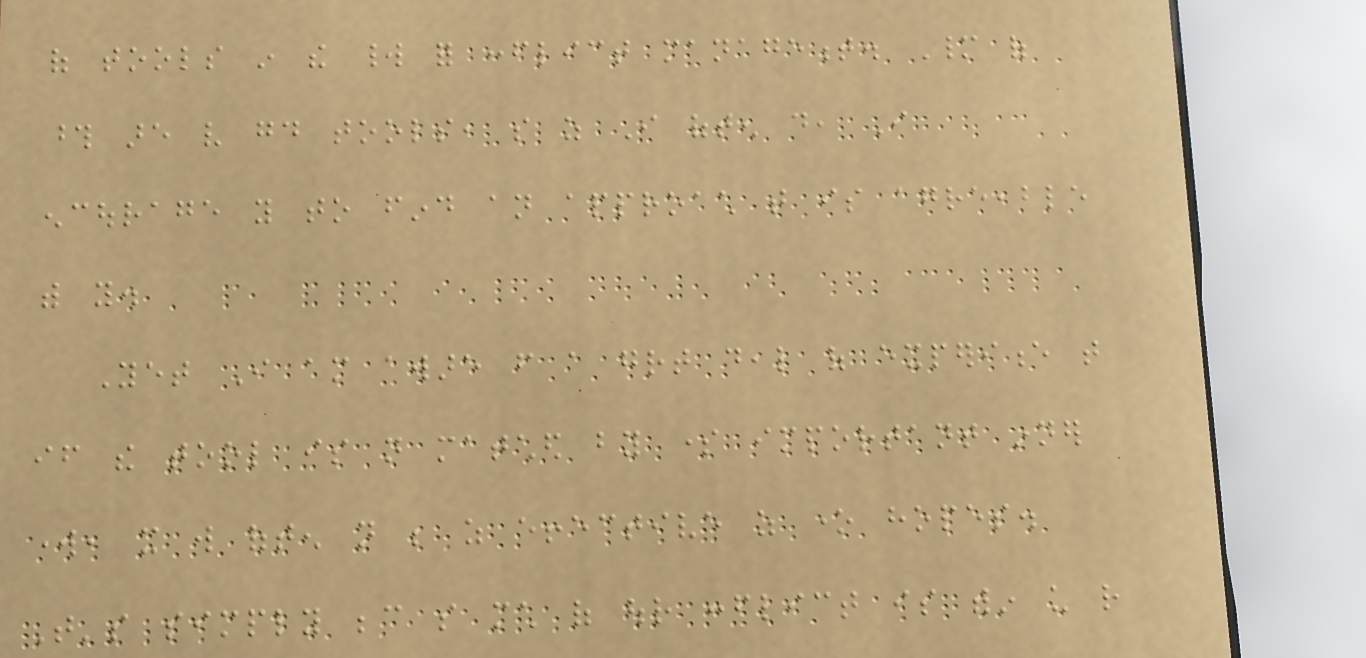of tools in the world for conflict management. Many of
those are very good tools, so as I often do, I
encourage you to find an approach that is agreeable
with you.
Yet I am aware from a great deal of experience that
if the tool is not matched by some important inner
work, it will often not be as effective as one hopes.
That's simply because so much of our conflict is within us rather
